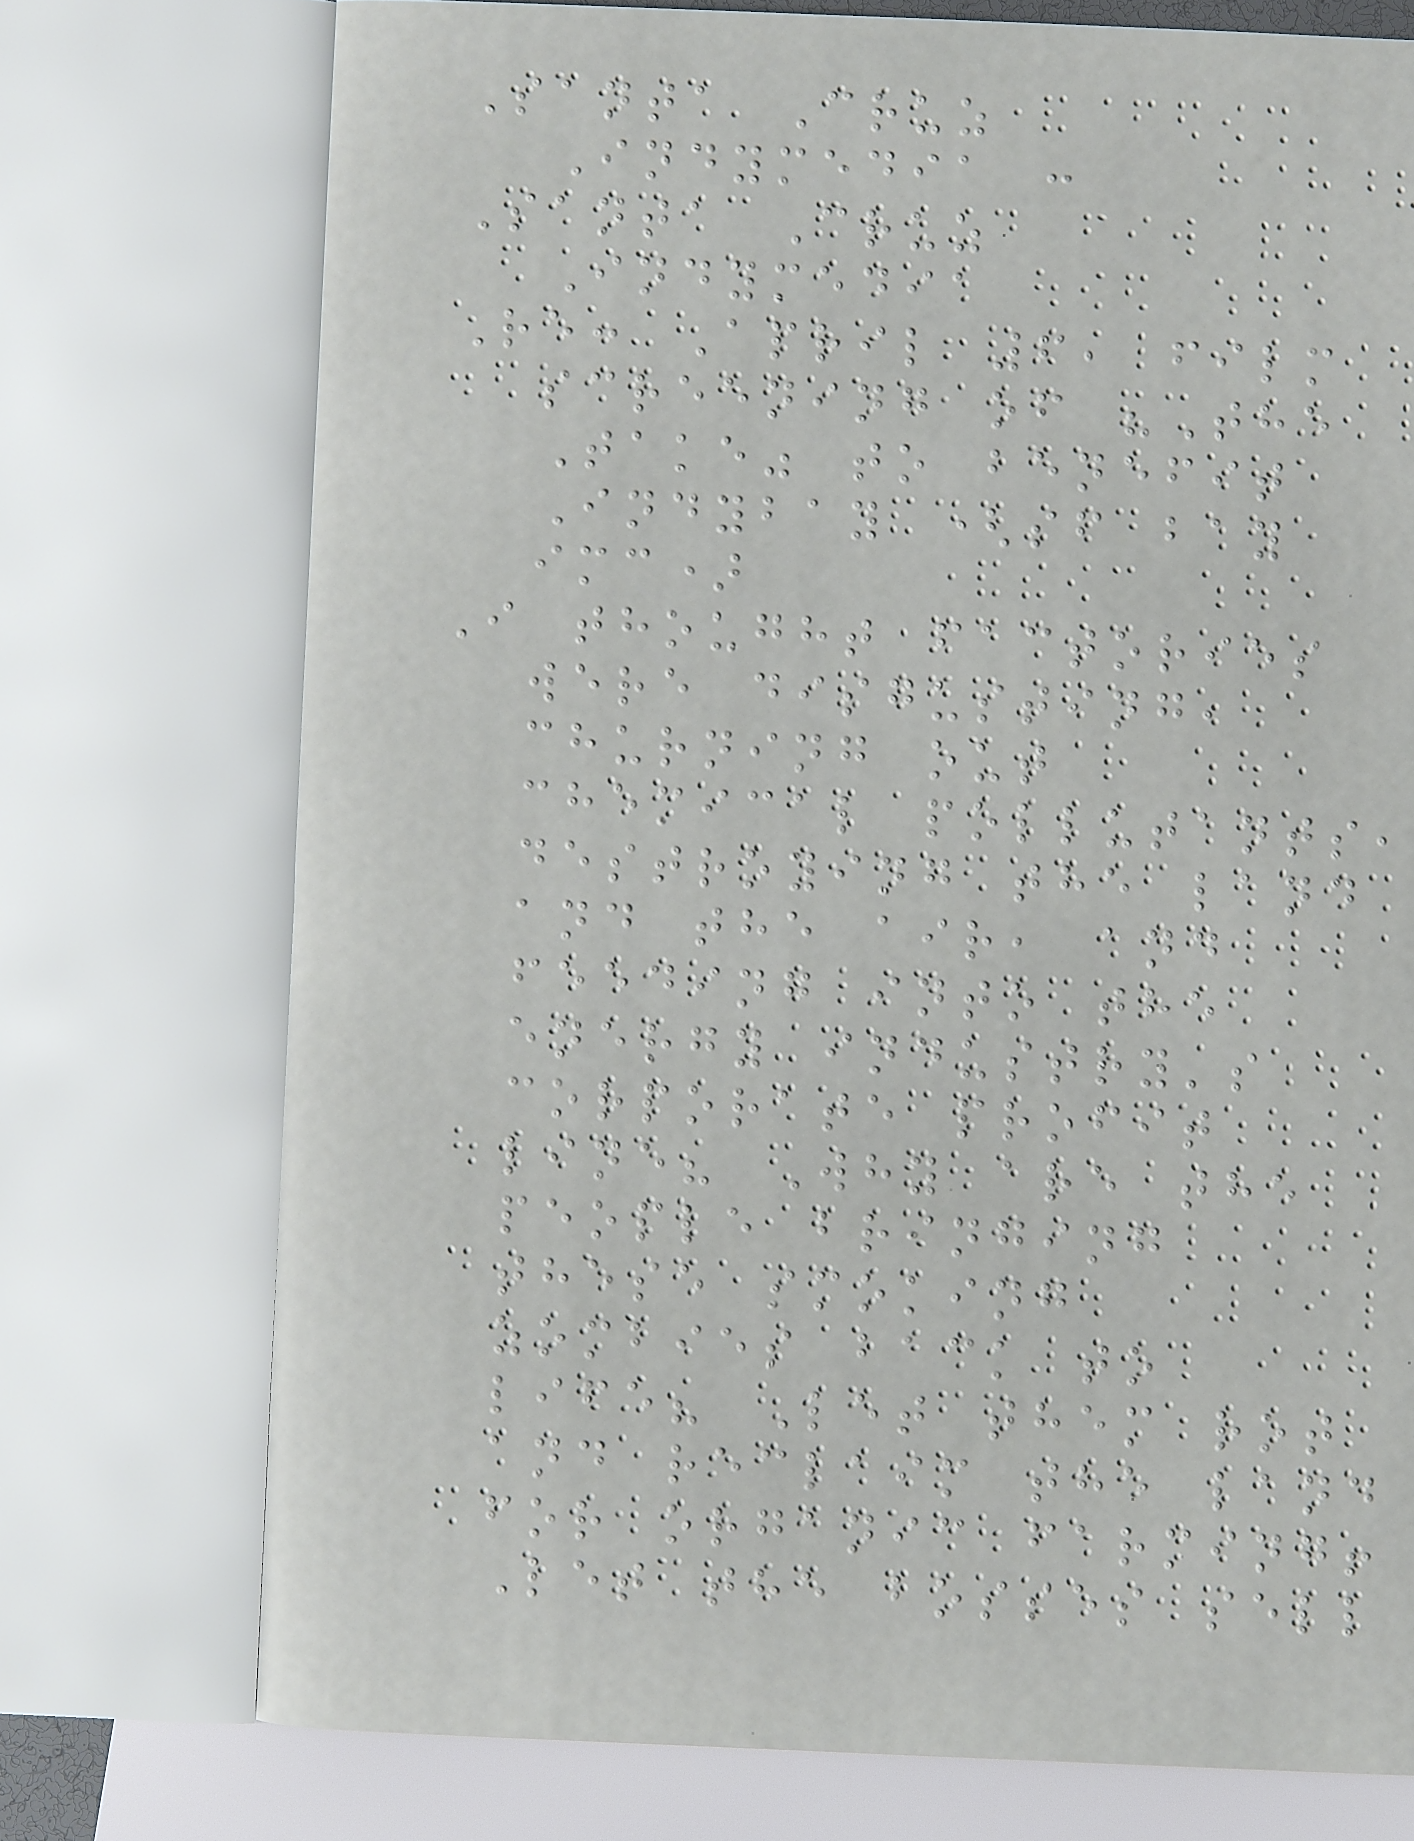Santa Cruz
Indymedia :
Santa Cruz
Indymedia
Re: April 6, film
screening of "The
Take" to benefit
Indybay (sf bay
imc)
I thought factories
were disgusting,
churning out
chemical pollutants,
destroying the land
and the air, and
feeding into the
energy industry's
corporate profit
line? Why are the
people bringing
these smoking
zombies back to
life? Let them rot
and reclaim the land
for organic farming!
Let the bosses sell
